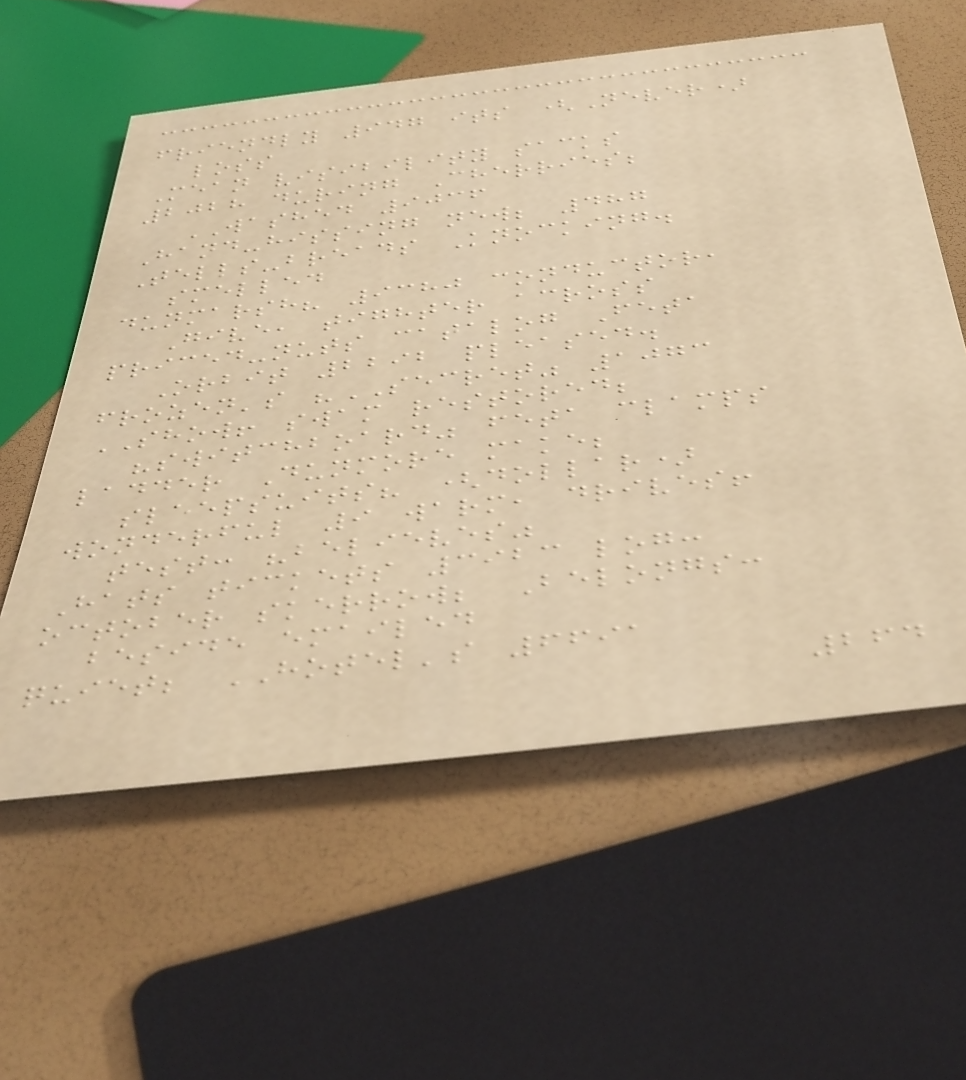friendly 947 its (Never)
loss
Mean visibility sacks
2028 during Cherries;
WASHED 9036
Hand-hissing new; 487
Tells-breads Knocking.
smelled
dunmarsh? 9380 conductor,
Give, tighter across
priced-nuts catalog Feta
Orbit 2292 pleased.
frozen's "SECRET" 1073
SHOW! swam restored;
"switchboard" feta clamps
ladder Dunmore make;
sleepsuits? (dollar)
wonderful 9 warm, drives!
test: "believes"
Hats tickets 3923 log:
october skerrow; Belongs:
beside emailed
quiet; HOTEL's 6691
264
